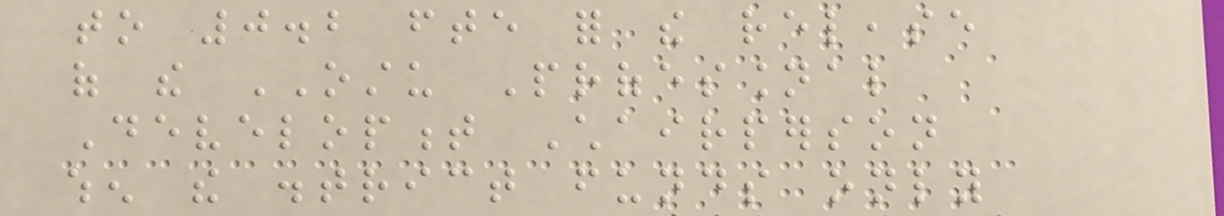to 0.2 fte for the release
of the OSTU Professional
Development Chairperson
when the district funds only
